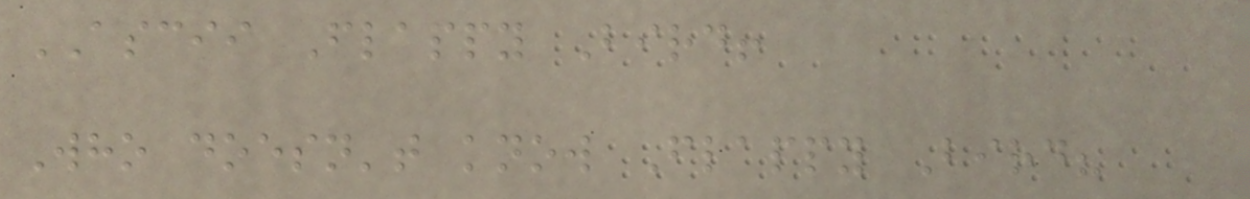ASCII Flappy Bird!
Who doesn't know Flappy Bird?
